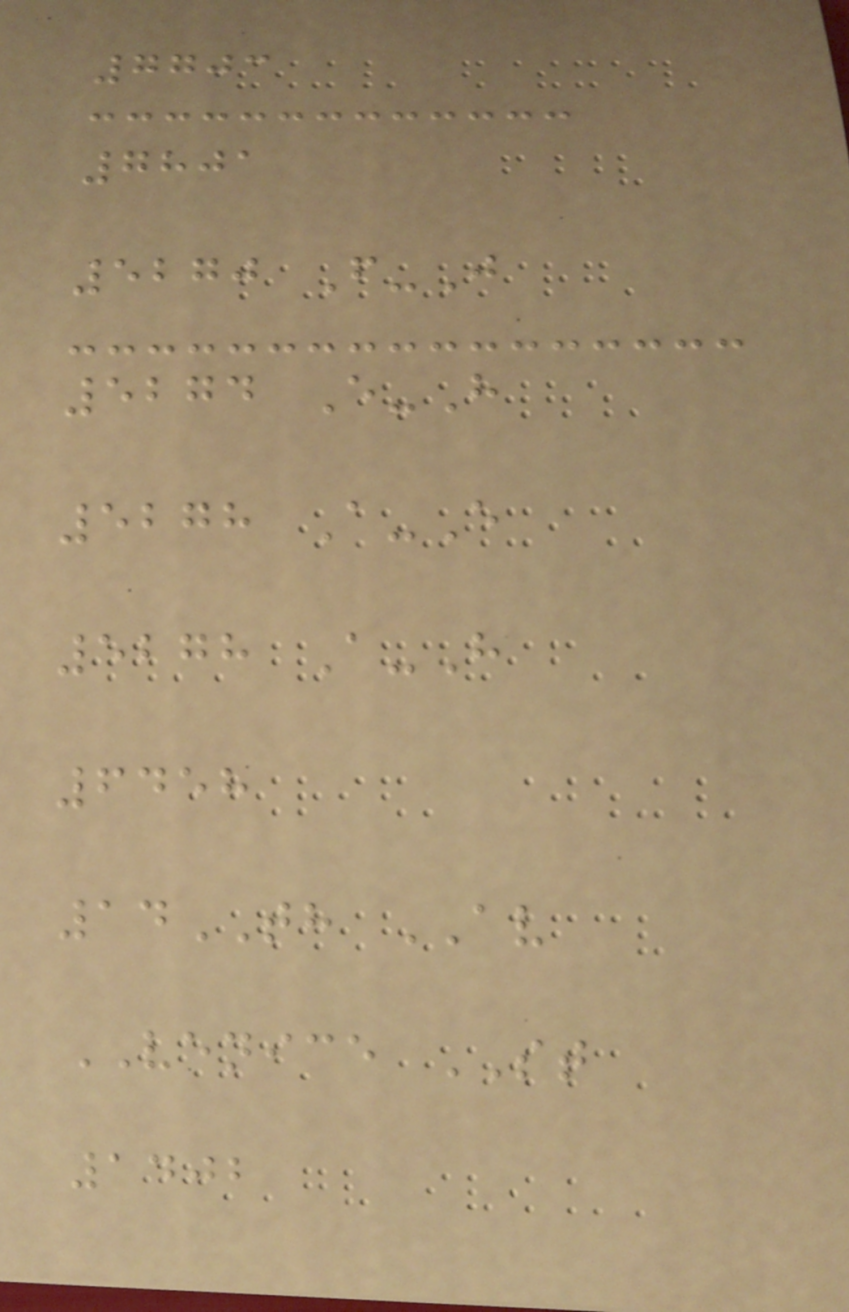7703
7801
5270 F-J
5274 E-H
5278 A-E
5278 A-H
6458
14TH AV
VENICE ST
1402
